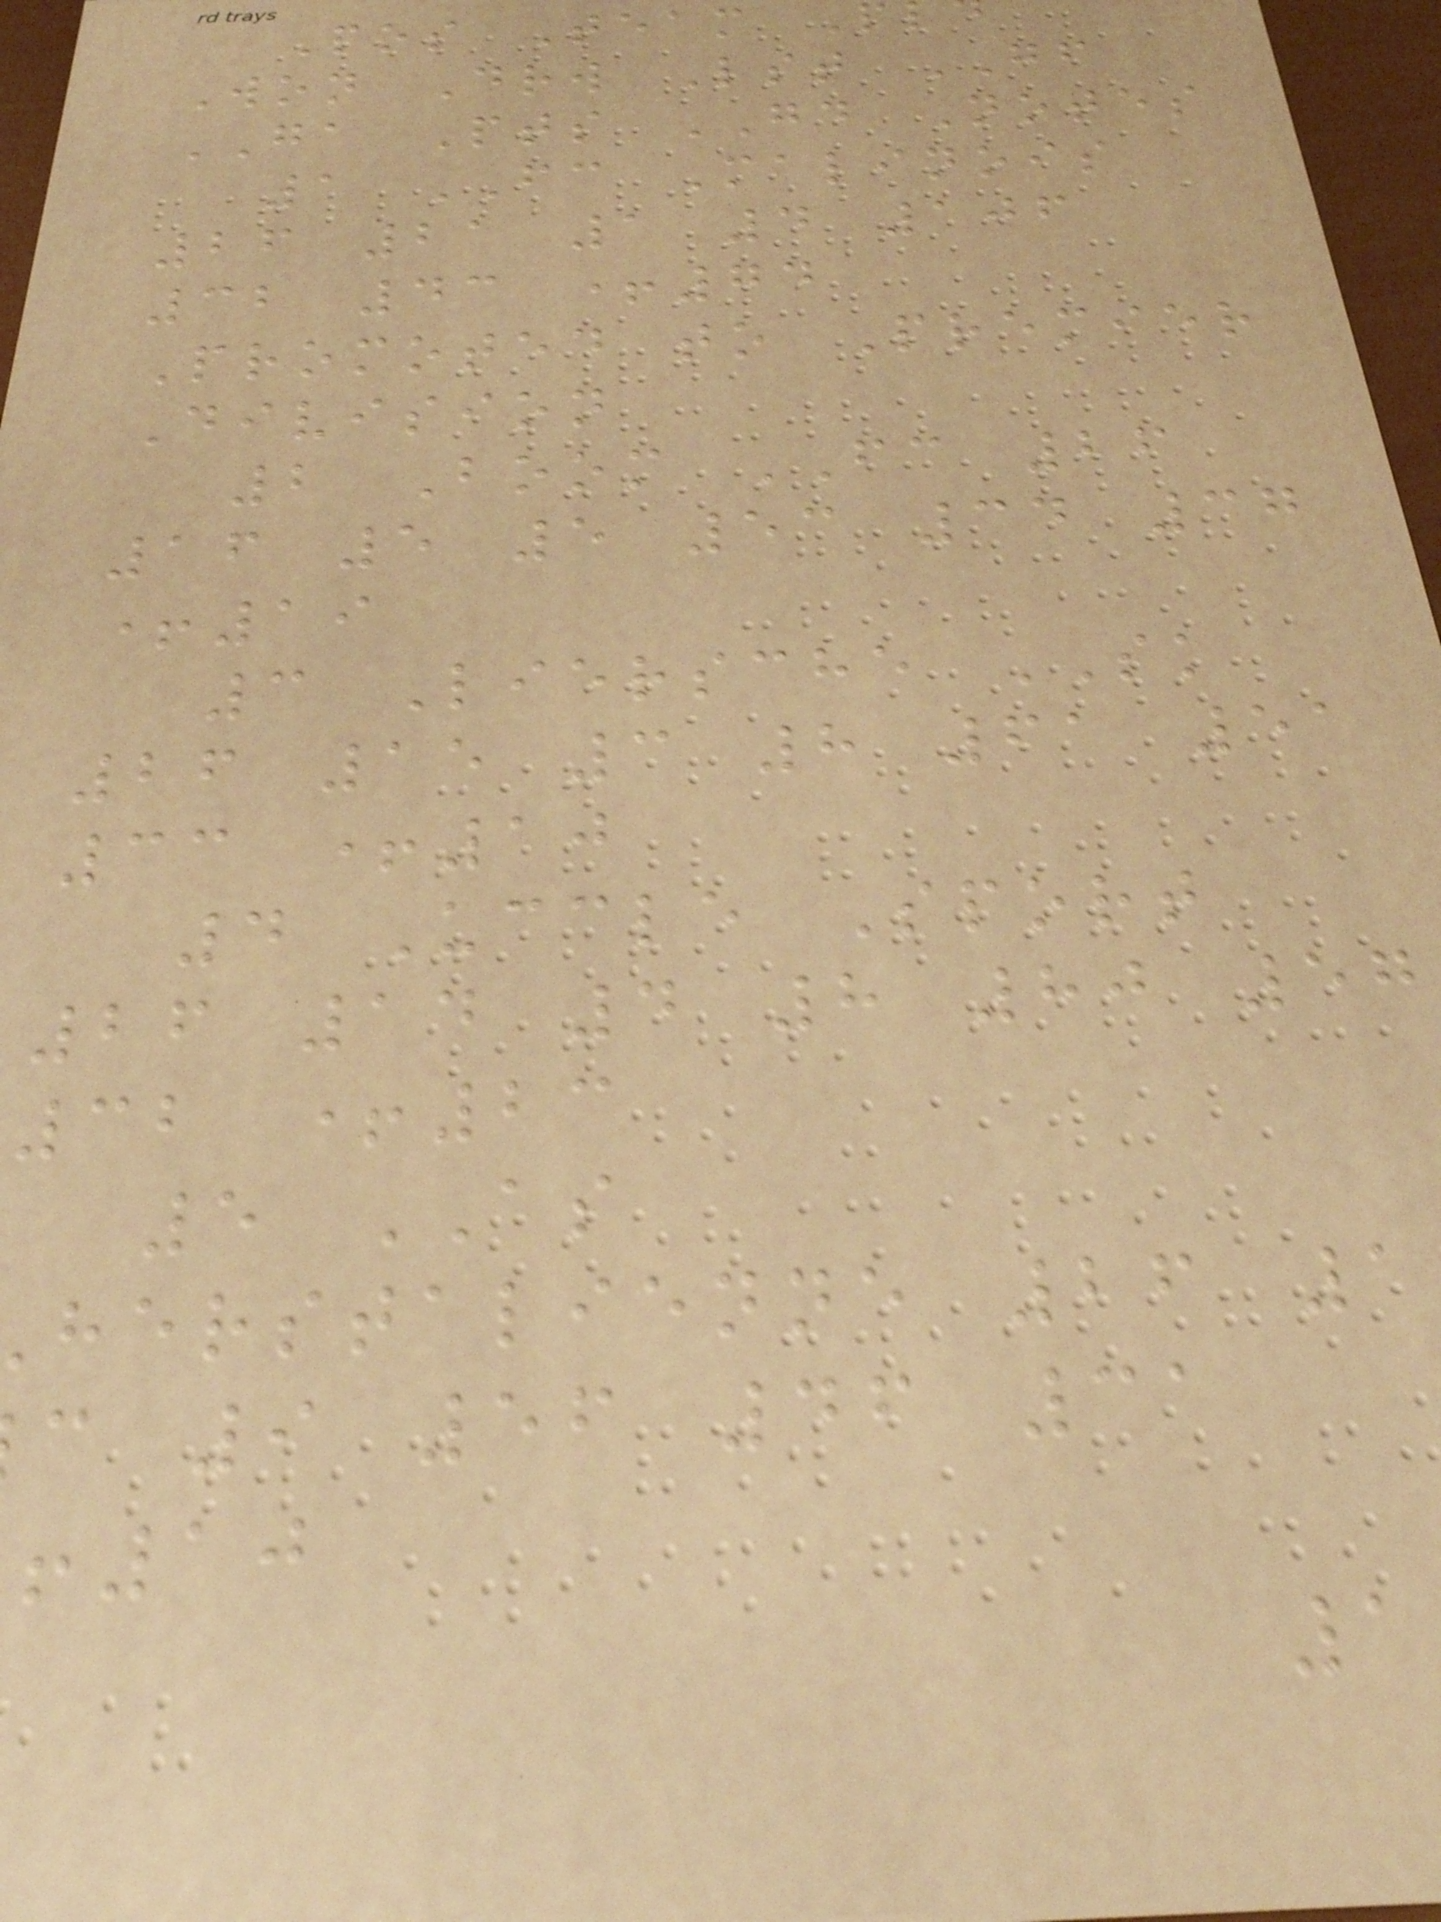Pos Team
Won Drw Lst GF
GA Pts GD Notes
1 FC Malinois
26 21 1 4 106
32 43 +74
Promoted to Premier
Division
2 Boom FC 26
16 5 5 53 34 37
+19
3 Liersche SK
26 15 3 8 61 51
33 +10
4 Uccle Sport
26 14 4 8 80 57
32 +23
5 AS
herstalienne 26 1
c 9 56 46 31
